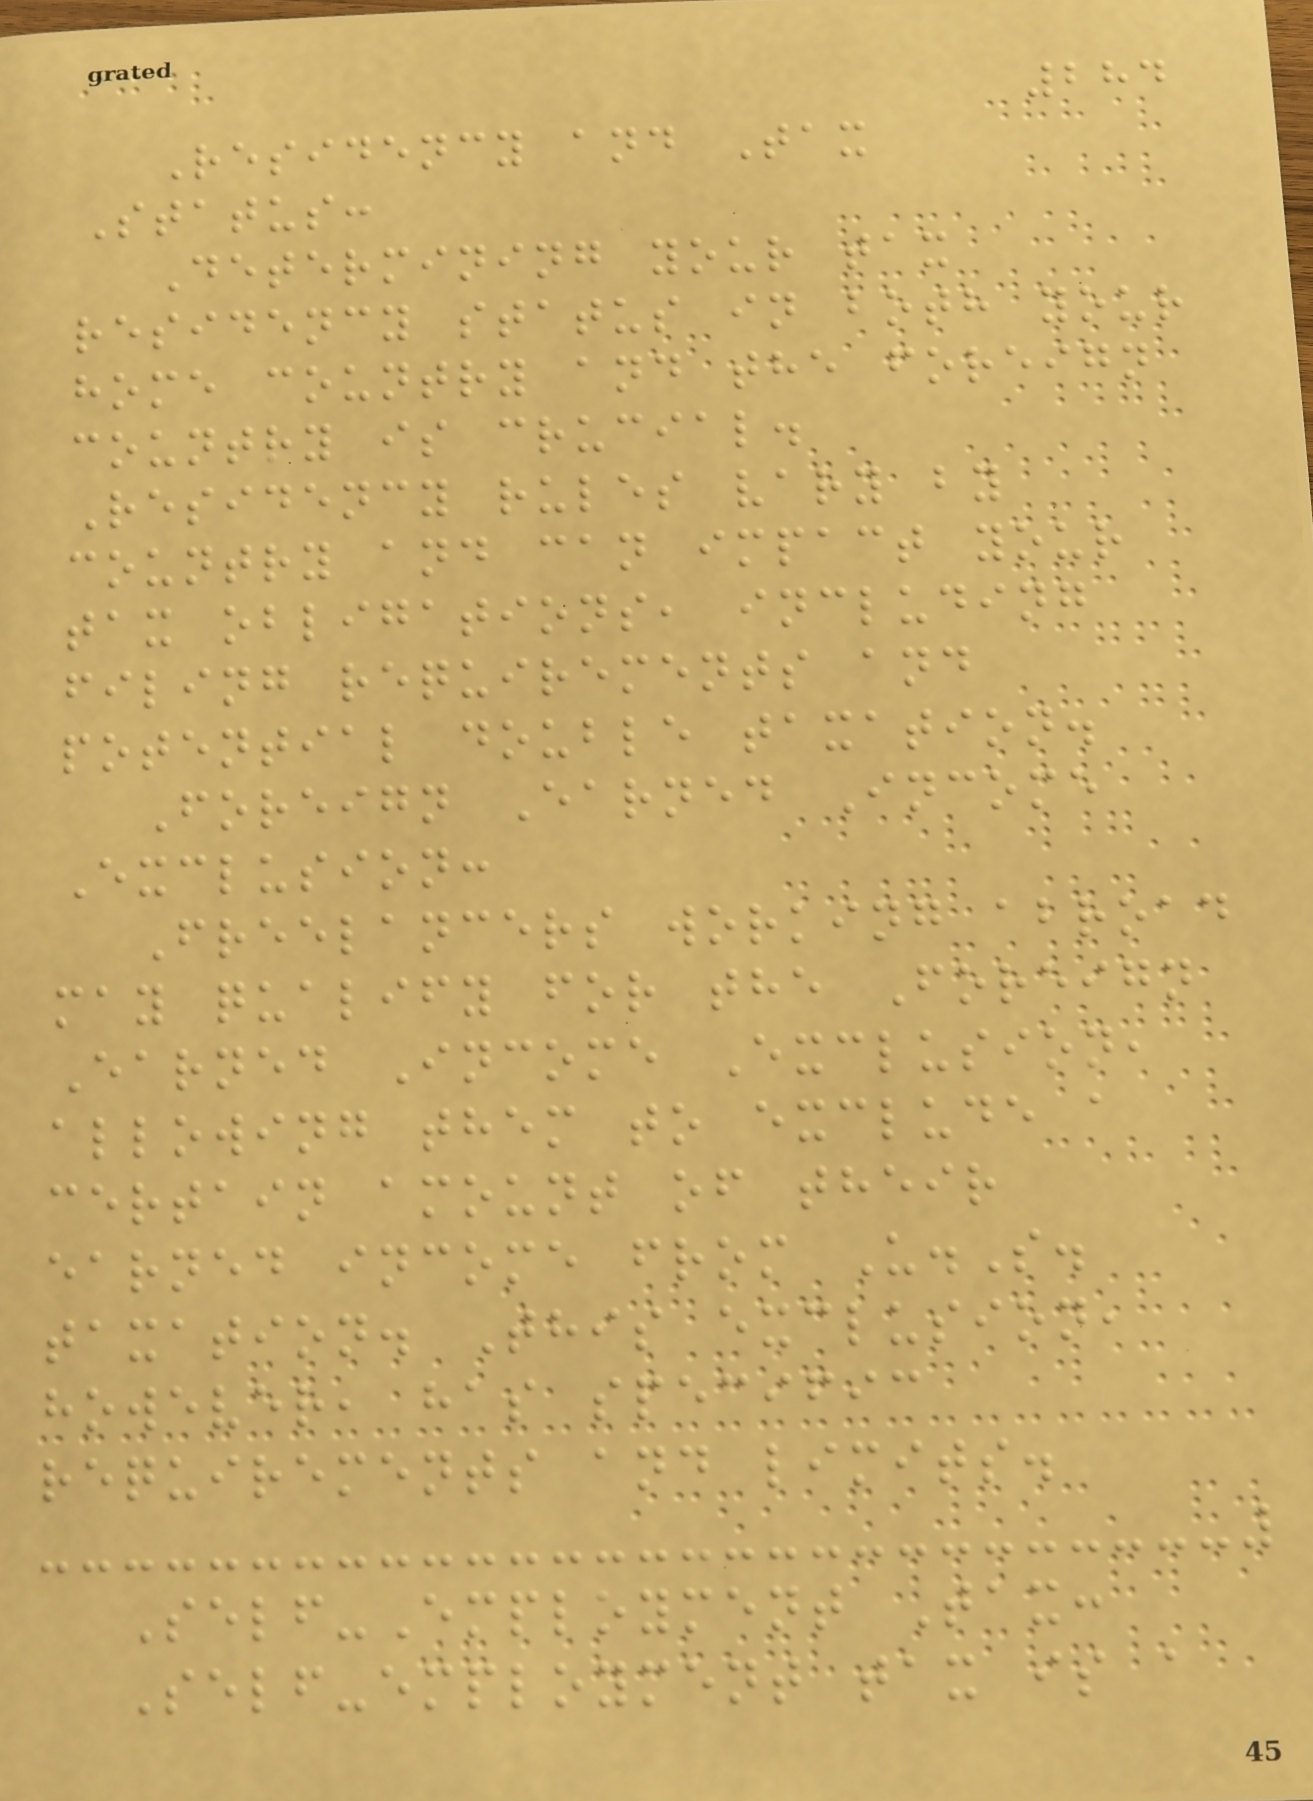284
Residency and Tax
Status:
Determining your tax
residency status in both your
home country and the foreign
country is crucial.
Residency rules vary by
country and can impact your
tax obligations, including
filing requirements and
potential double taxation.
Foreign Earned Income
Exclusion:
Freelancers working abroad
may qualify for the Foreign
Earned Income Exclusion,
allowing them to exclude a
certain amount of their
earned income from U.S.
taxation. This exclusion,
however, has specific
requirements and limits.
Self-Employment Tax:
Self-employment tax is a
